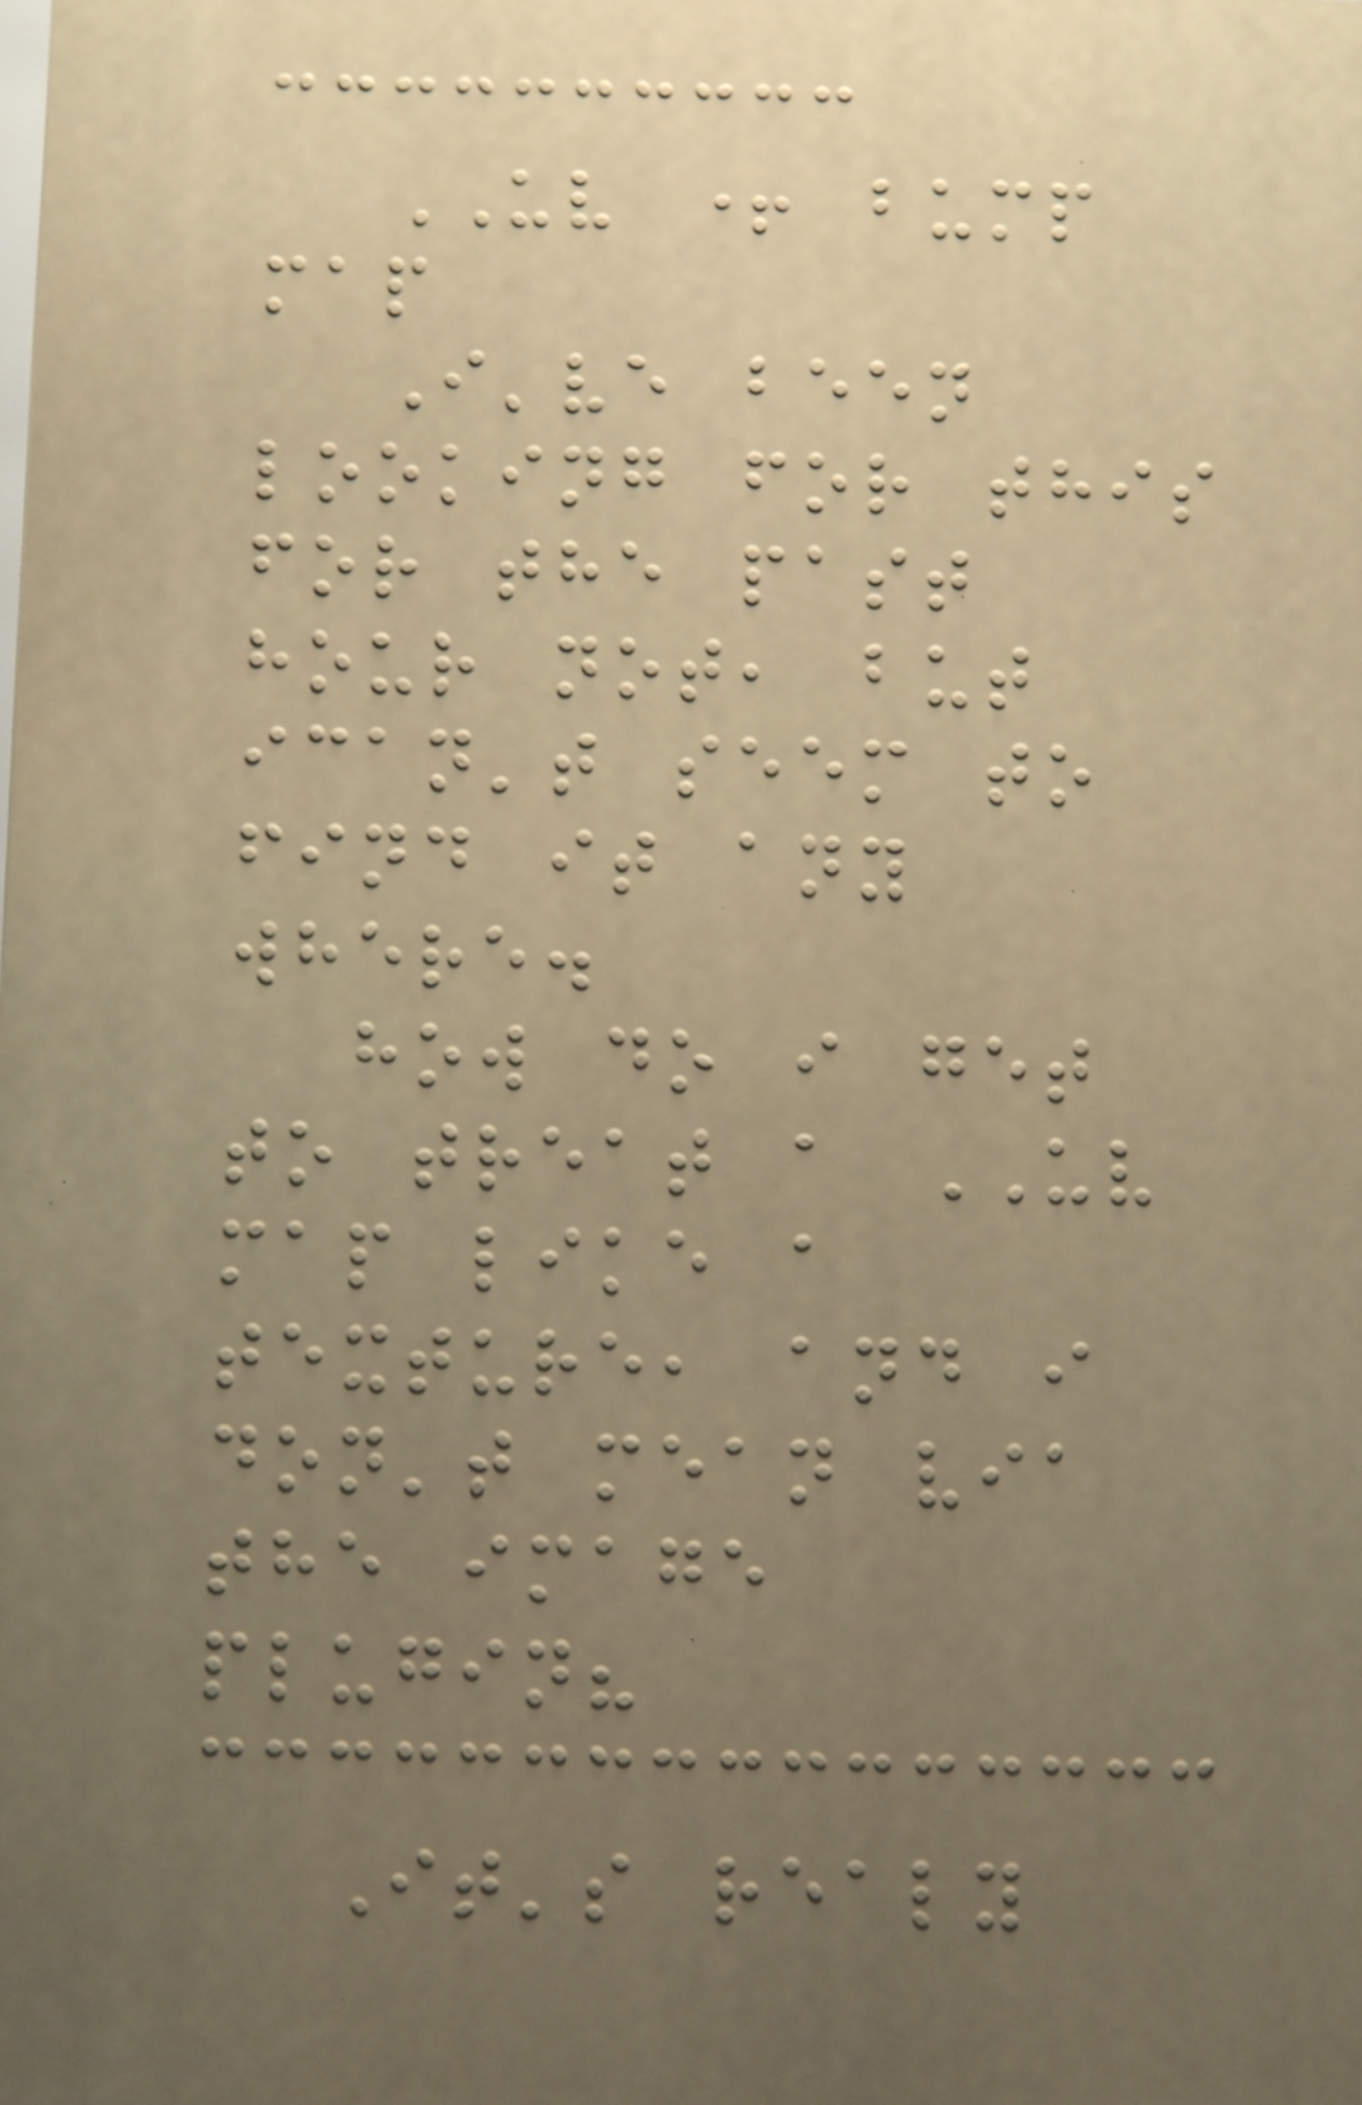UV + bump
map
I've been
looking for this
for the past
hour not, but
ican't seem to
find it any
where.
how do i get
to treat a UV
map like a
texture, and i
don't mean via
the image
plugin?
It's realy
